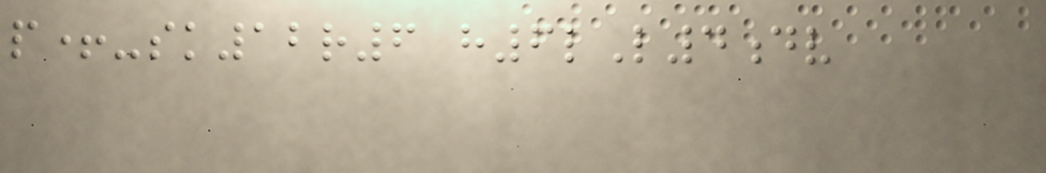p+-sk12r6 h6lL4dv
